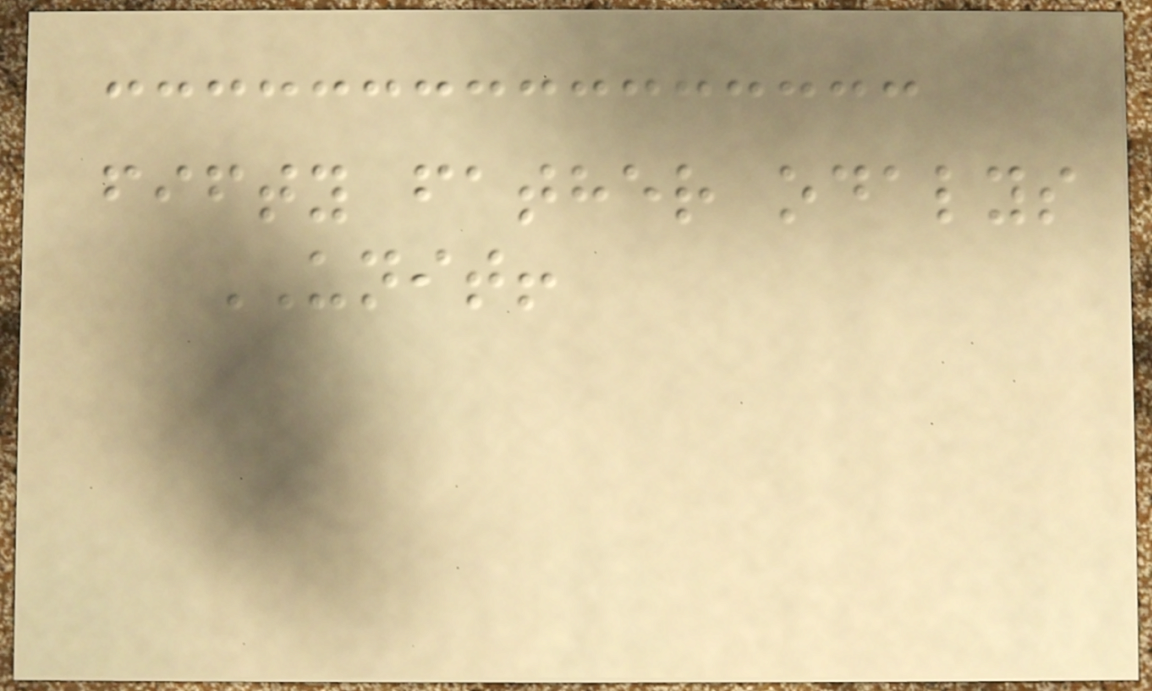fifty father odalys
UNIT!
